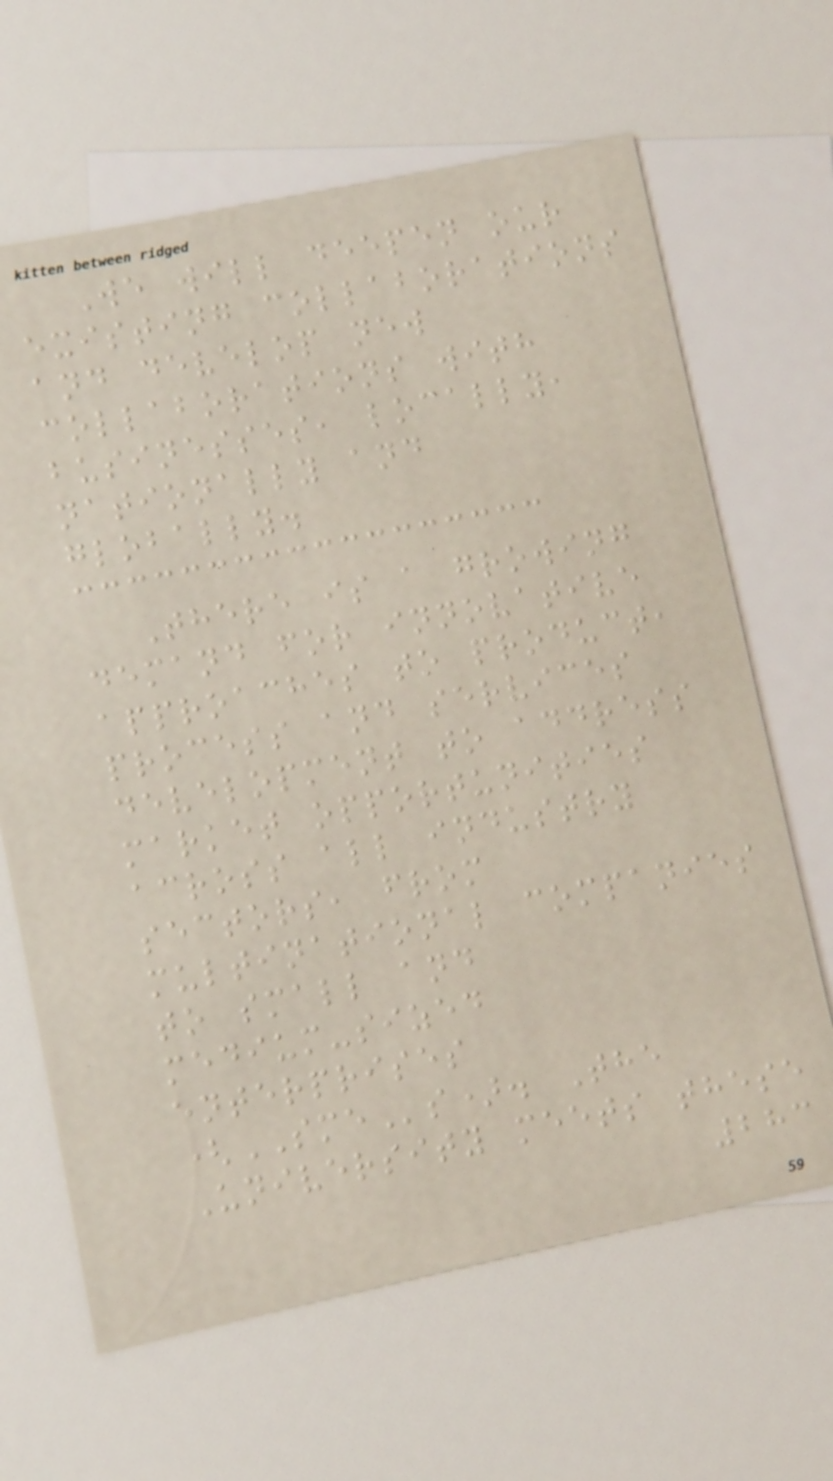We will deepen our
existing collaborations
and develop new
collaborations with
businesses, locally,
nationally and
globally.
There is a growing
demand for innovative
approaches to product,
process and services
development to address
market opportunities
across all industry
sectors, from
multinational companies
to small and
medium-sized
enterprises
(SMEs). The
University meets these
283
